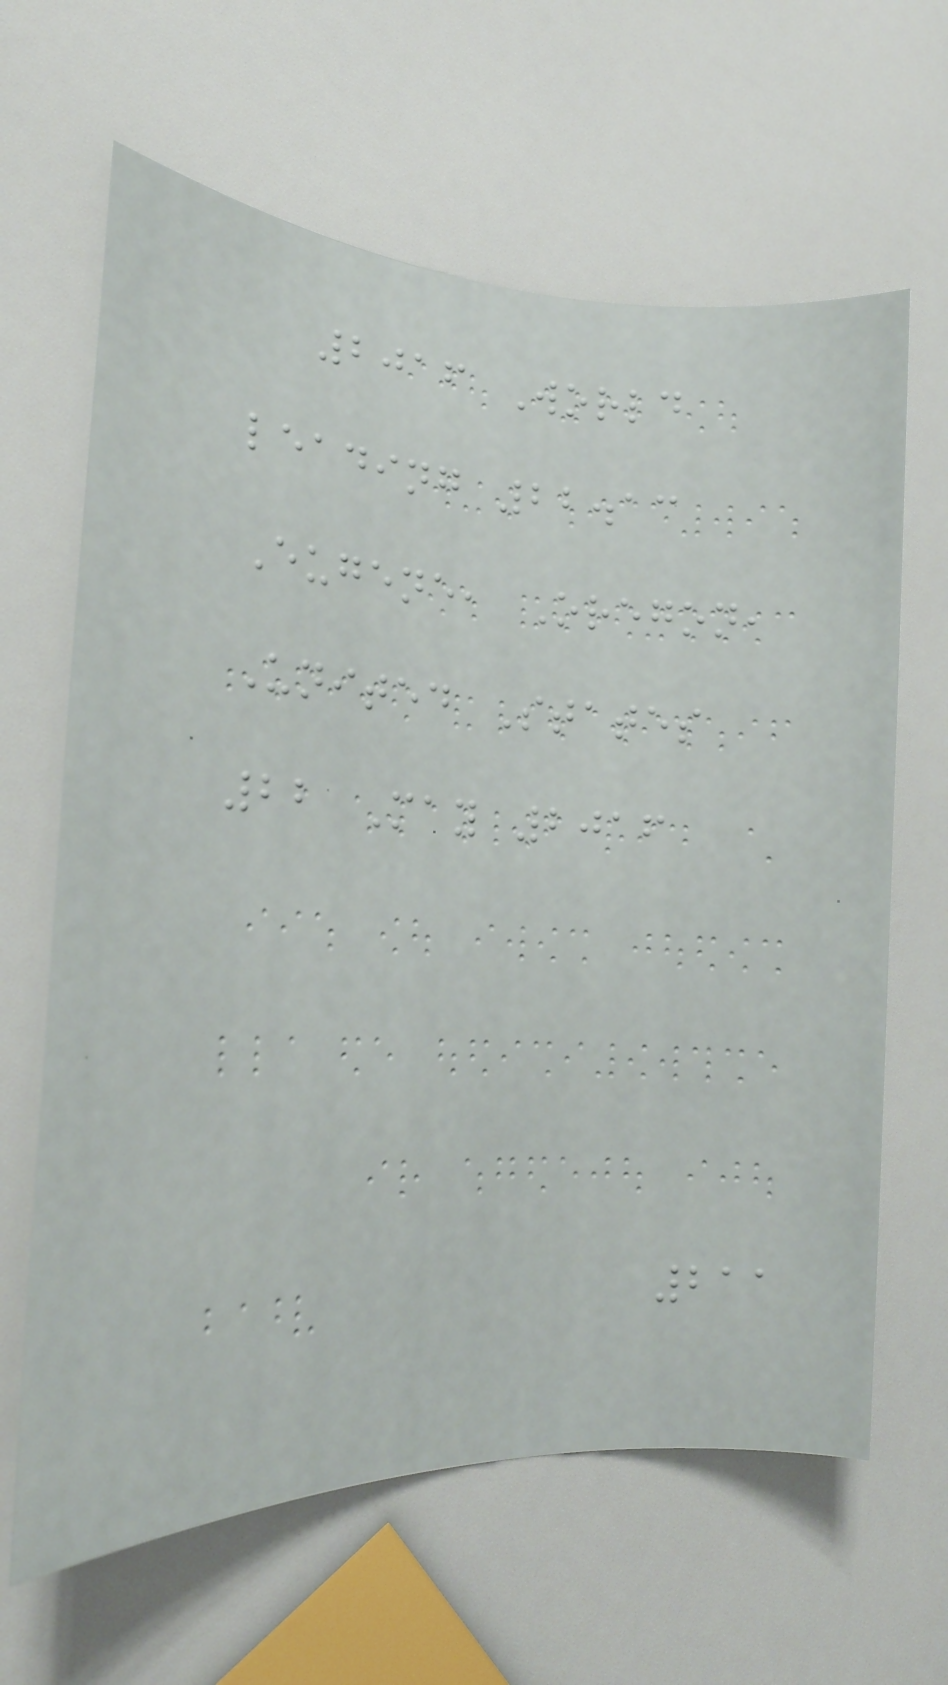2016 World
leading 22.13
Eugene, Oregon,
United States
22 May 2016
211
